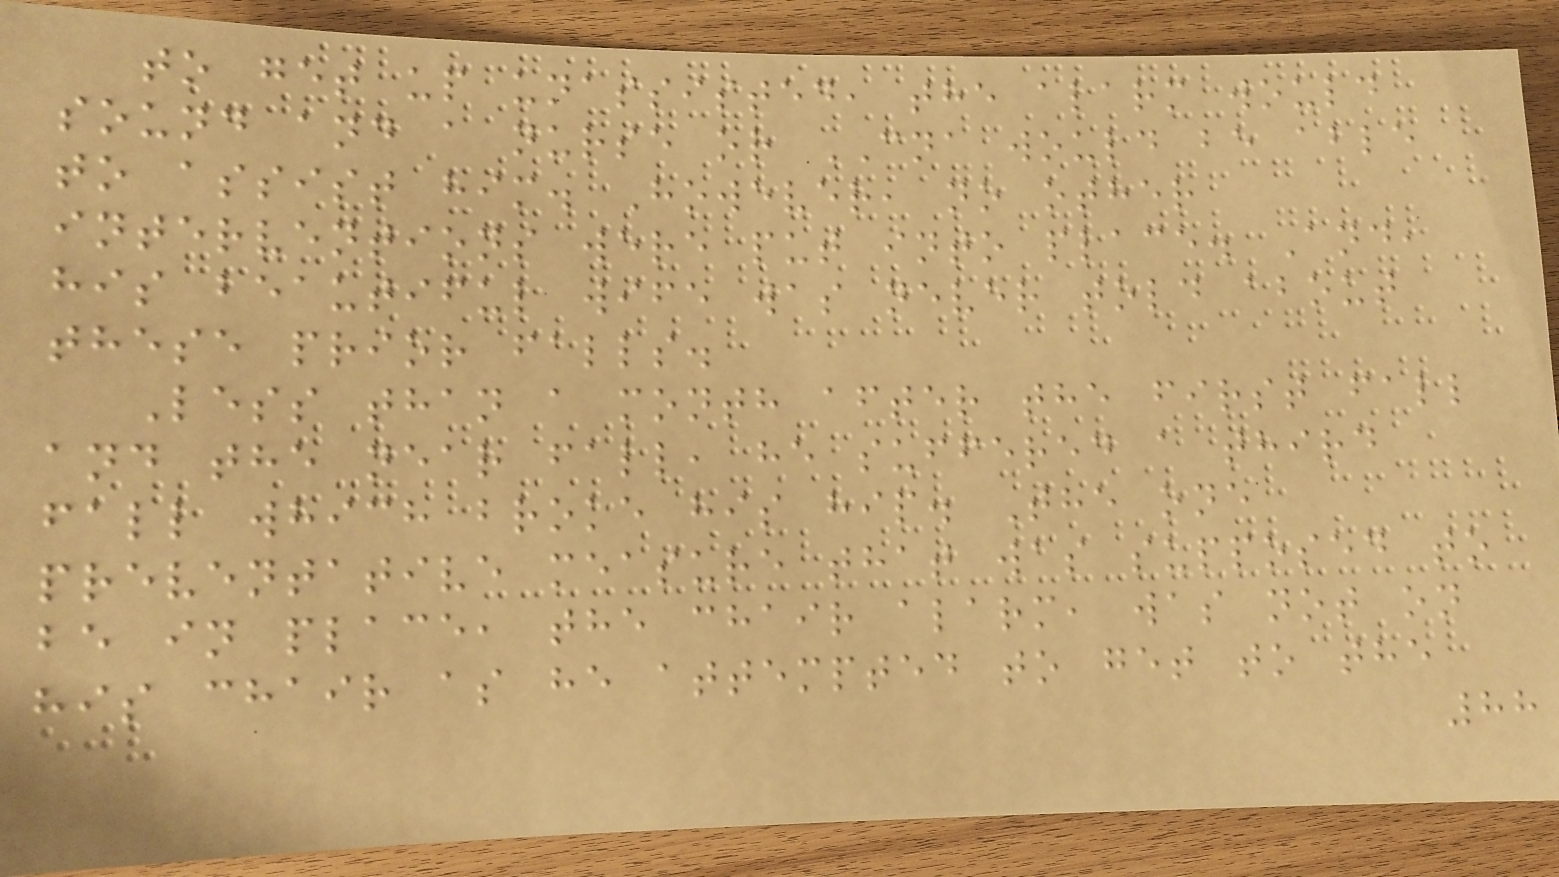to get up unassisted, the alarm would
sound and a nurse or CNA would be able
to assist him. However, no other
interventions were put into place. And,
his beautiful wife was never told about
these prior falls.
Less than a month after the first fall
and the near fall, he suffered a third
fall which broke his hip. The one
preventative measure that was supposed to
be in place, the chair alarm, was not on
his chair as he attempted to get to the
88
